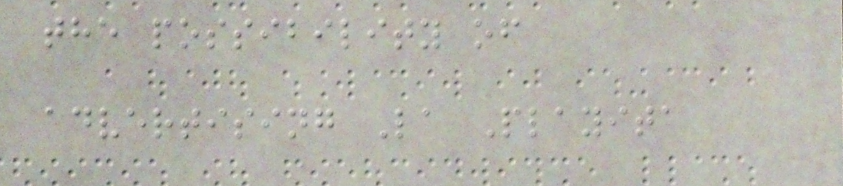the possibility of
advertising La Playita
